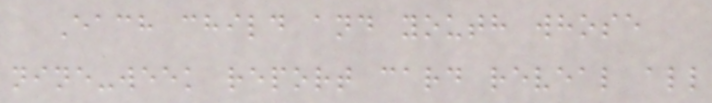Each child and youth whose
nine-week report card reveal all
